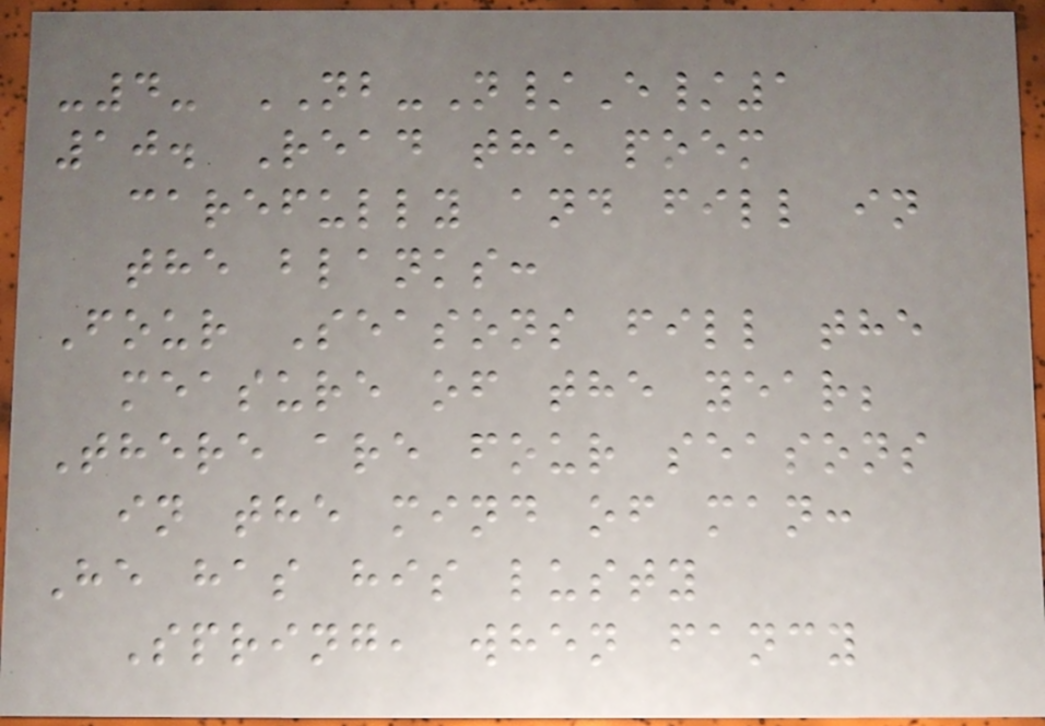-4- NB-N/E/1
10. Read the poem
carefully and fill in
the blanks:
Four Seasons fill the
measure of the year;
There are four seasons
in the mind of man:
He has his lusty
Spring, when fancy
